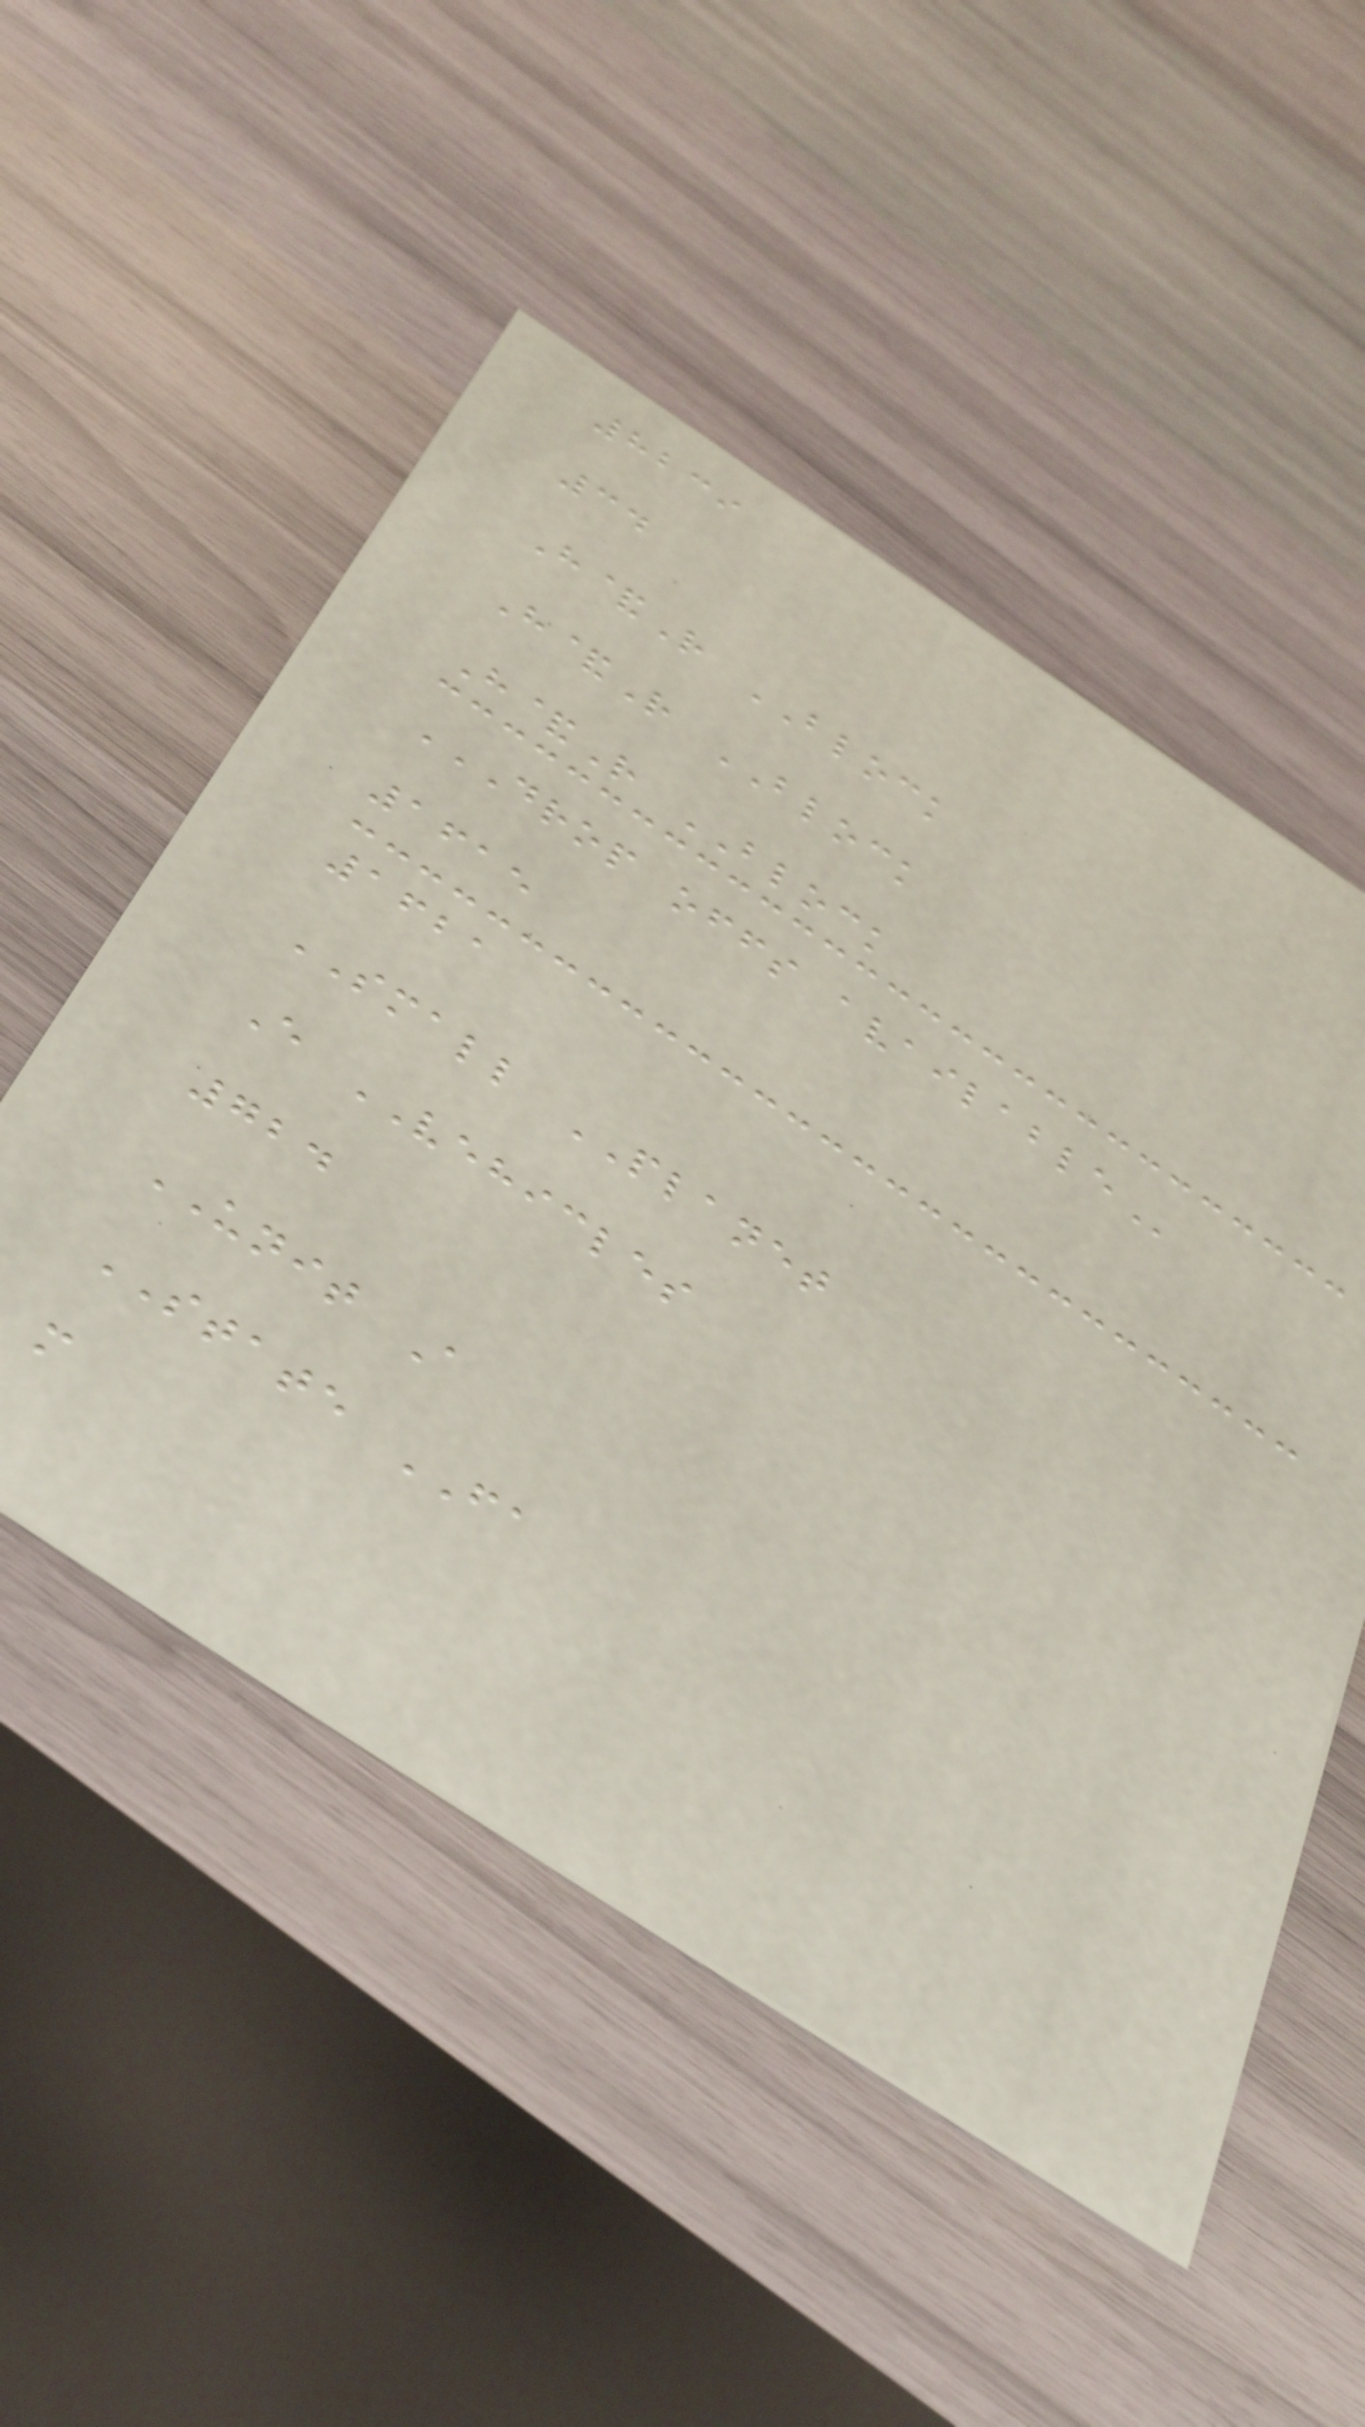8239
34
H&R BLOCK
H&R BLOCK
H&R BLOCK
DROP OFFS AVAILABLE
1615
1621
SMALL PLANET
E VEHICLES
724
UNIT A
STATE FA
m
